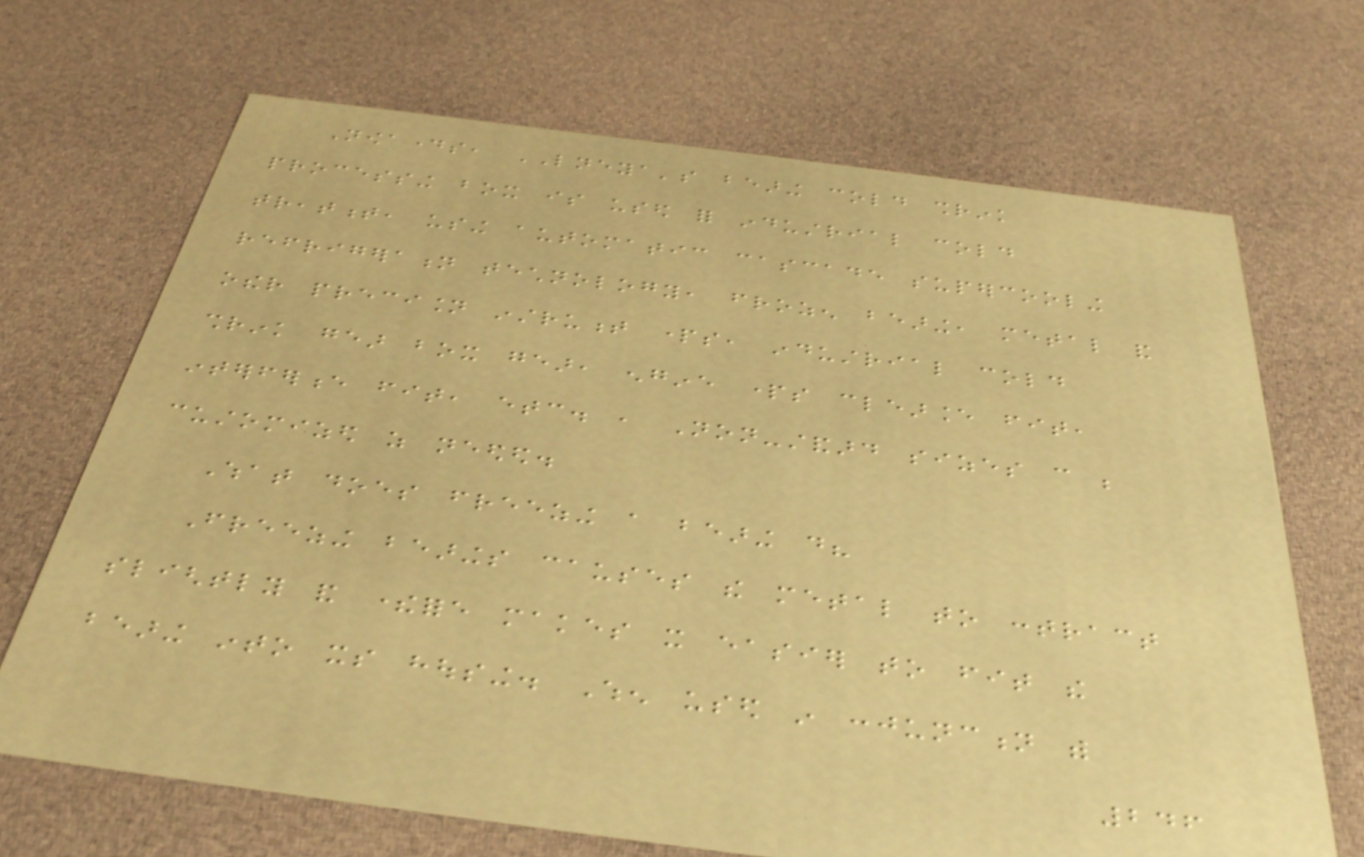Nowadays, LNEYA's bearing cold shrink
processing box is used for industrial cold
treatment, using automatic cascade supercooling
refrigeration technology, frozen bearing, metal and
other precision instrument parts, industrial cold
shrink gear box gear, engine parts clearance fit,
interference fit, etc. , Non-standard sizes can be
customized as needed.
What does freezing a bearing do?
Freezing bearings causes the metal to contract
slightly and therefore makes it easier to fit the
bearing into its housing. When used in conjunction with
246
